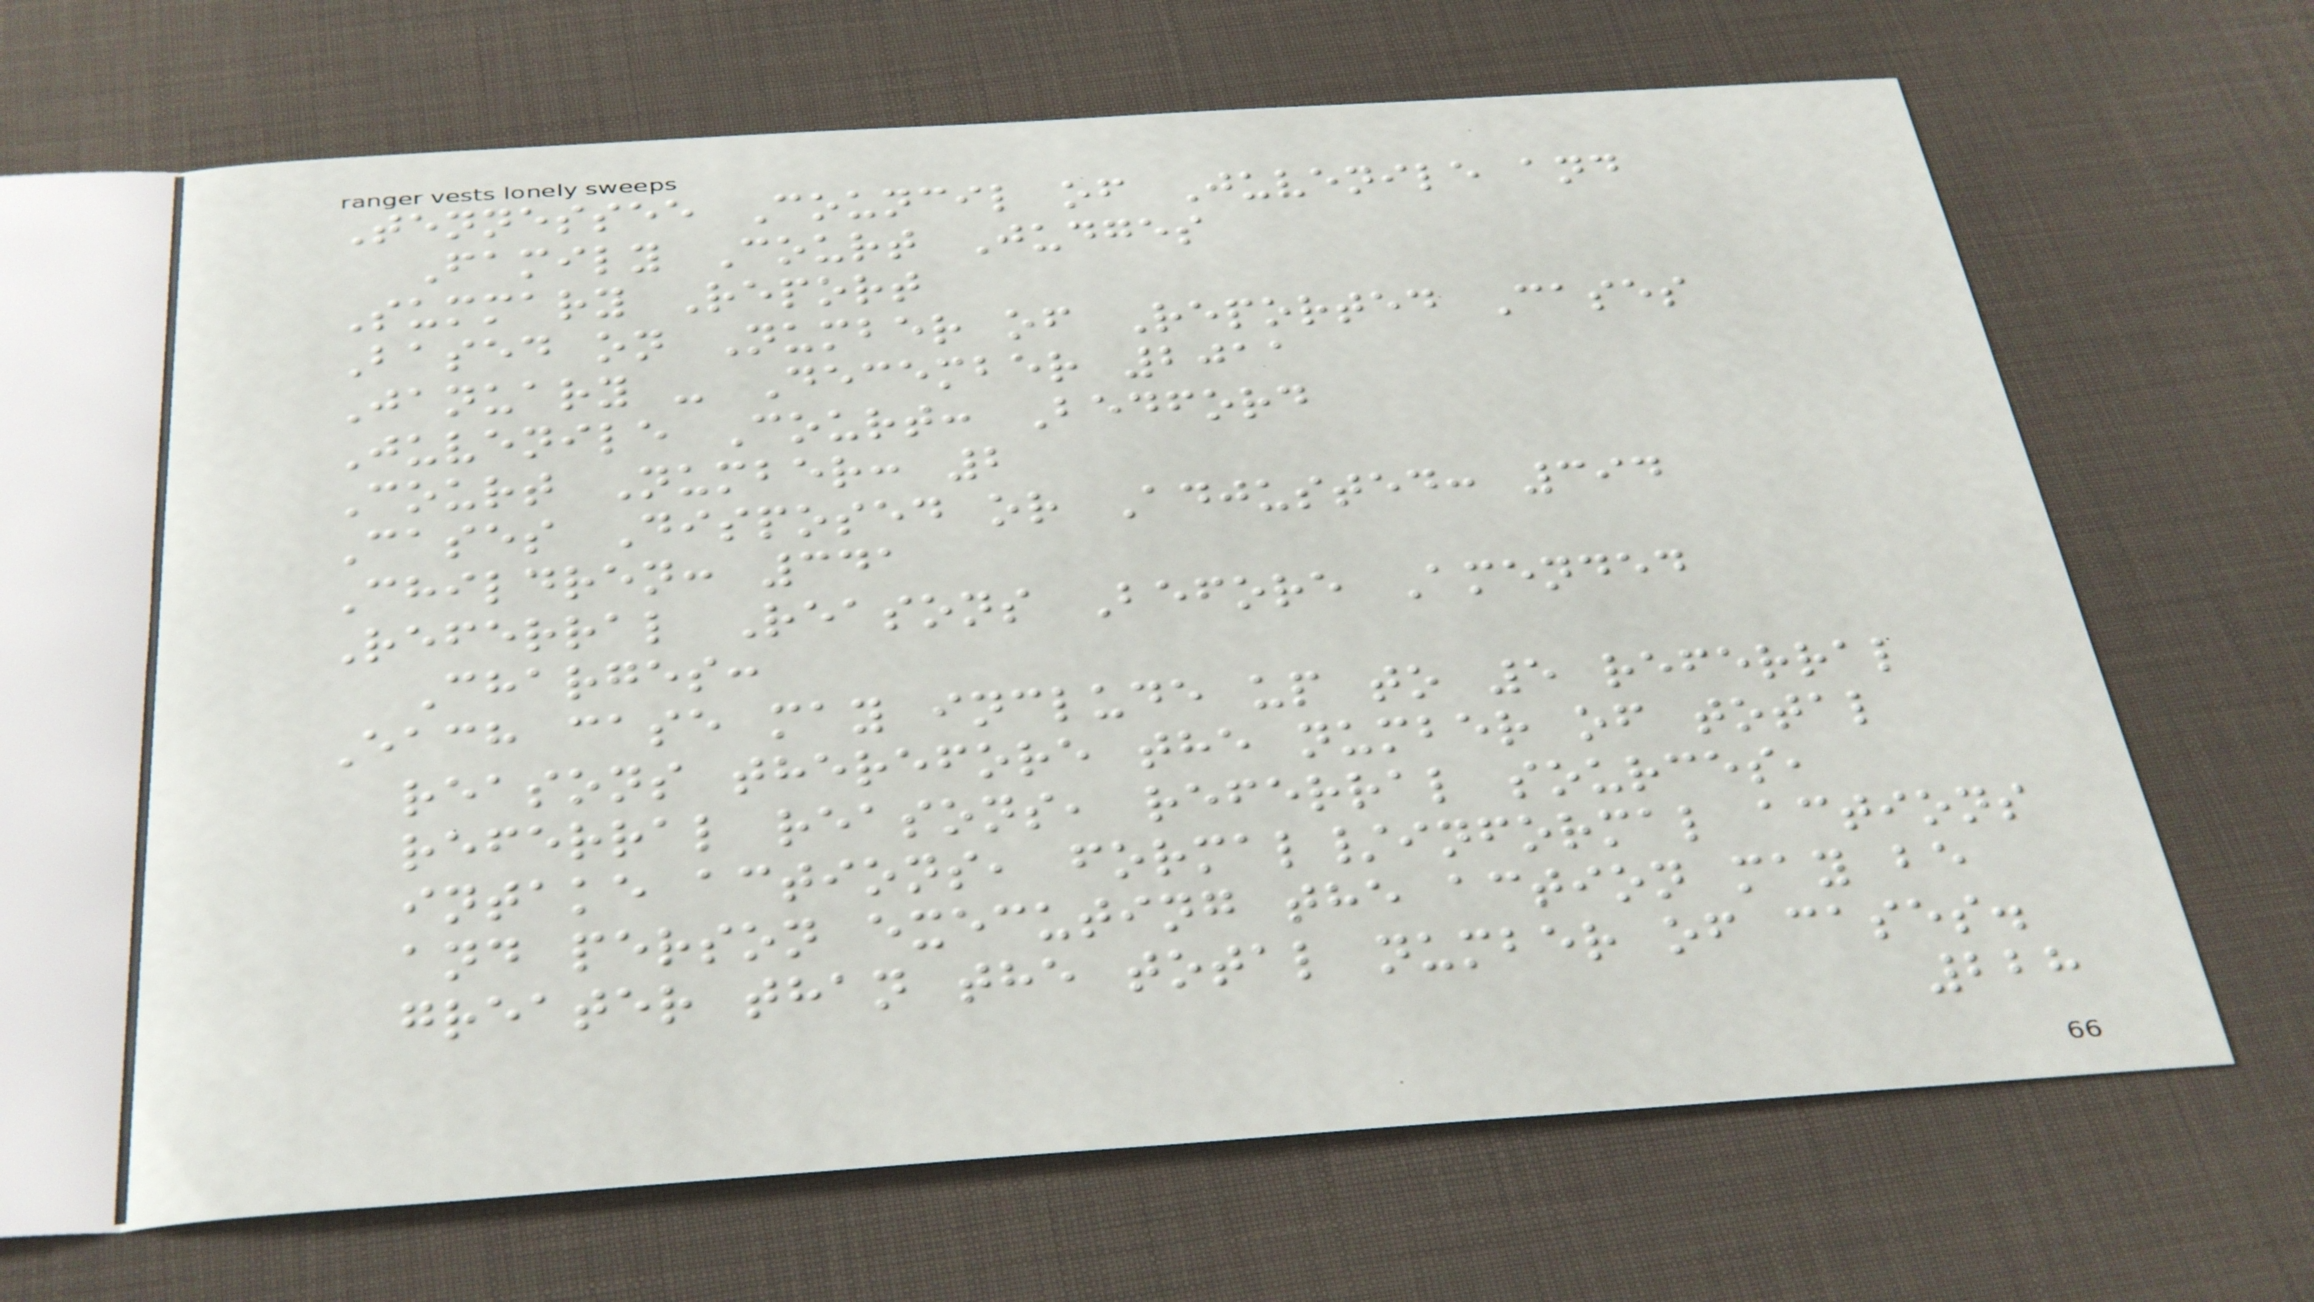Tennessee Council of Juvenile and
Family Court Judges
Summary Report
Based on Number of Reported Cases
January - December 2011
Juvenile Court: Bedford
Court Number: 2
Cases Disposed or Adjusted: 394
Children: 341
Referral Reasons Before Amended
Charges:
Each case may include up to 5 referral
reasons therefore the number of total
referral reasons, referral sources,
intake actions, formal/informal actions
and person executing the action may be
greater than the total number of cases.
228
